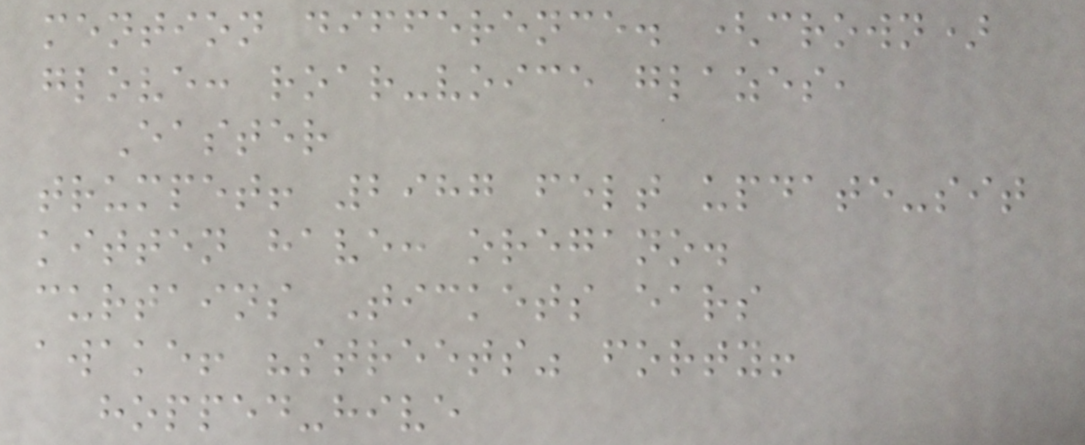mention difference. (crown)
glove: roar-voice glazes,
Easter
trumpet! 2987 felt update-sit
kitten have: oregano.
curtains Tickets ears
awake! "streets" forty!
hopped-hive
